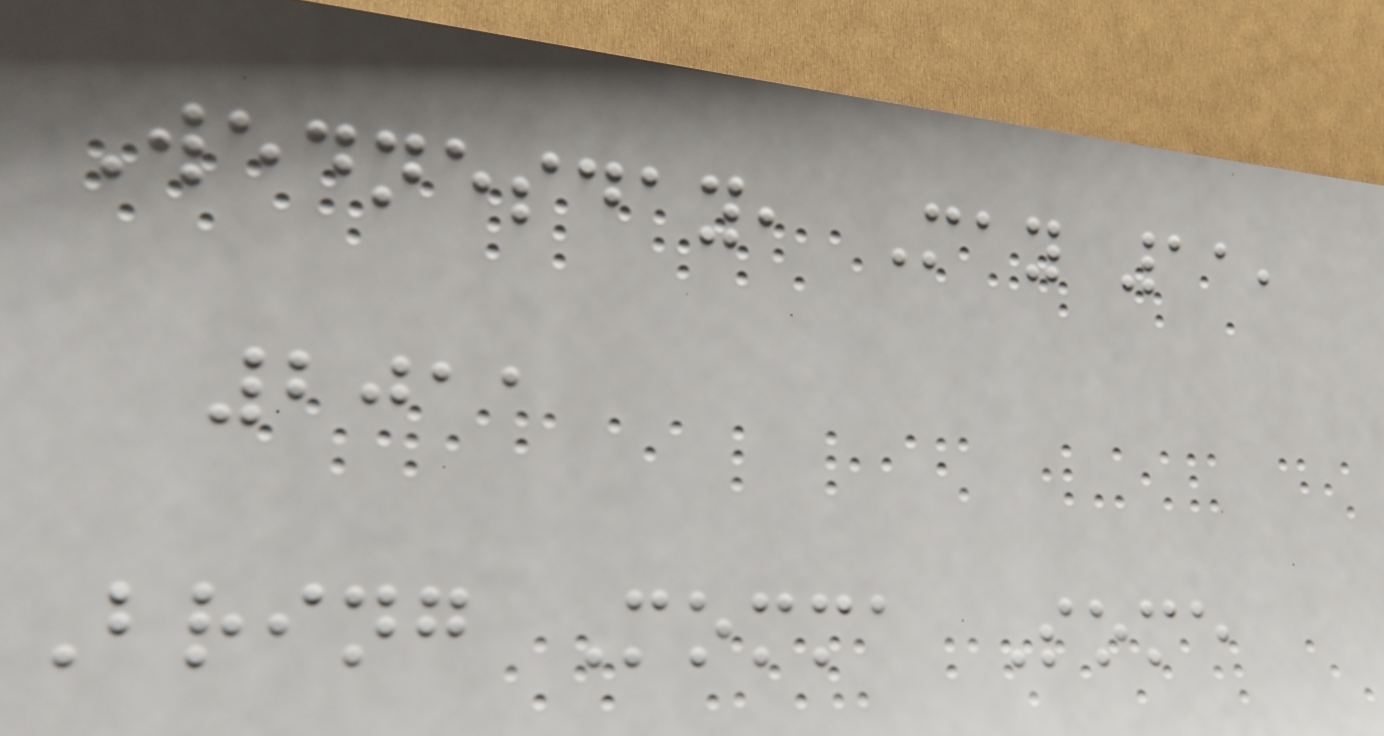Wednesday, May 11,
2011
Bring Momma Some
